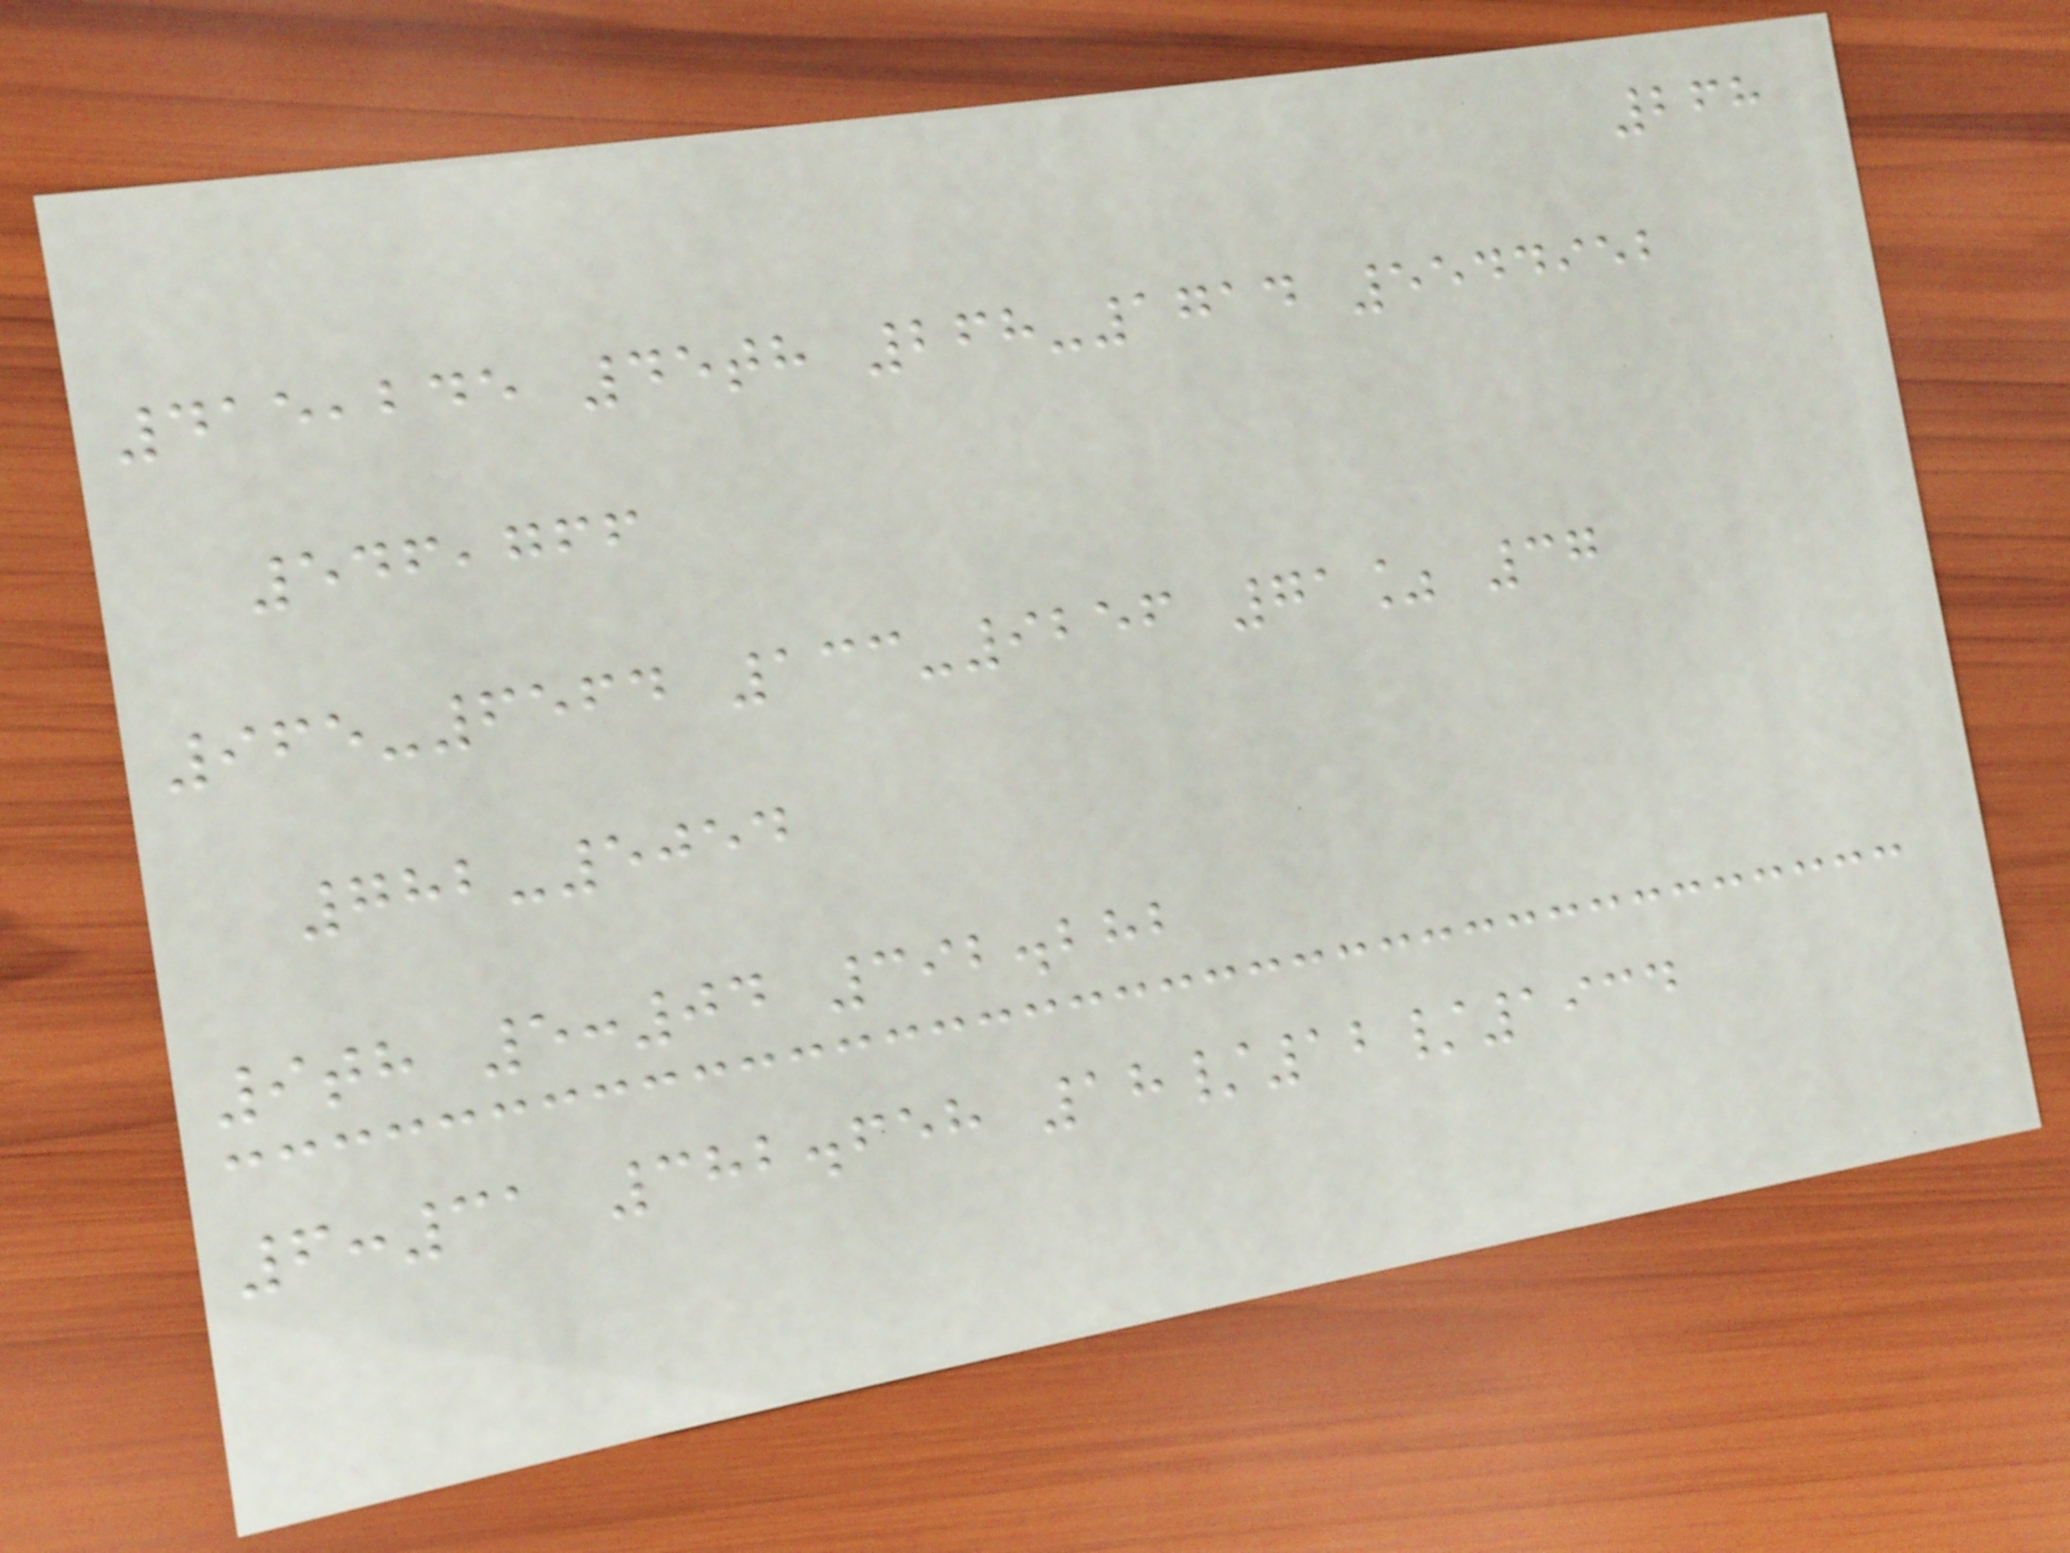268
415,245 45th 268-1714 5544952
546,766
965-6564 133-9256 71% 37
782-5054
9th 5:04 392.282
6:31 382.658 18/12/1934
